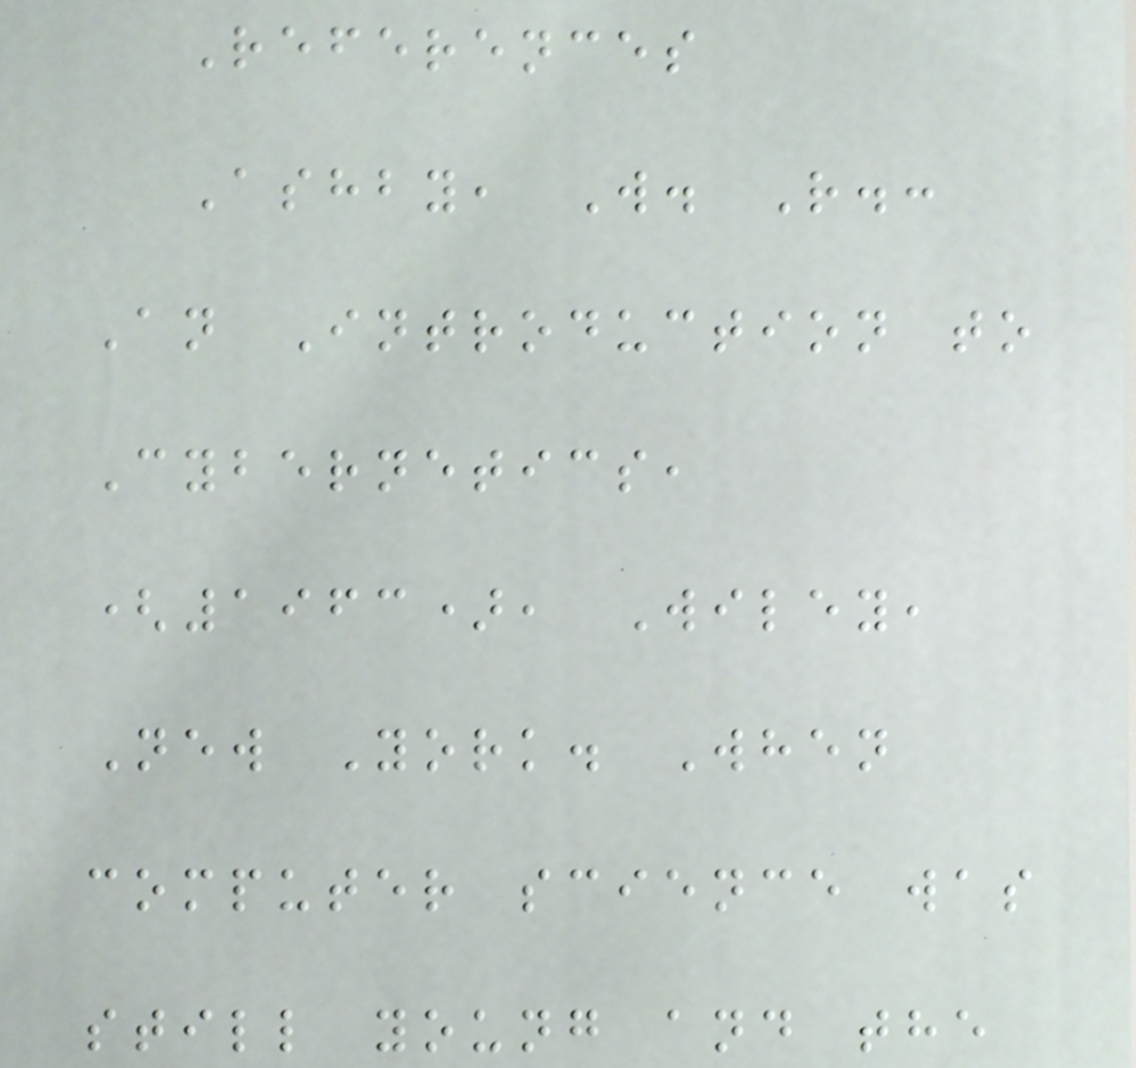References
Ashby, W. R.:
An Introduction to
Cybernetics,
(1963), Wiley,
New York. When
computer science was
still young and the
